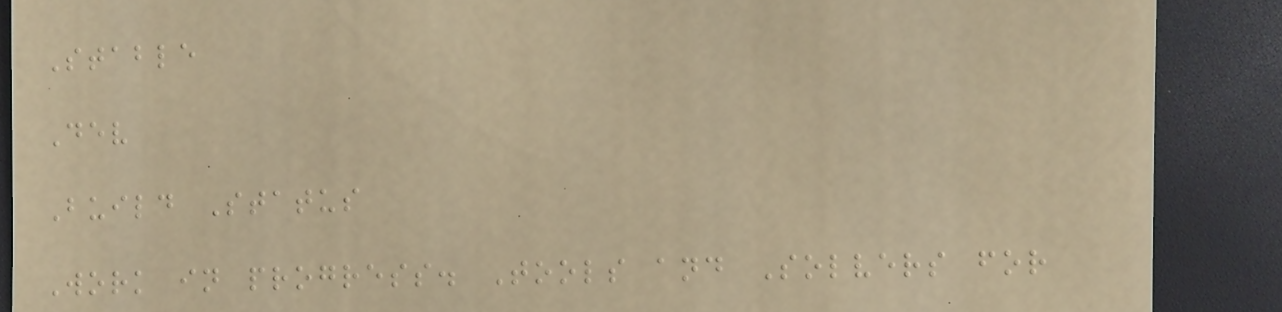Stable
Dev
Build Status
Work in progress. Tools and Solvers for
